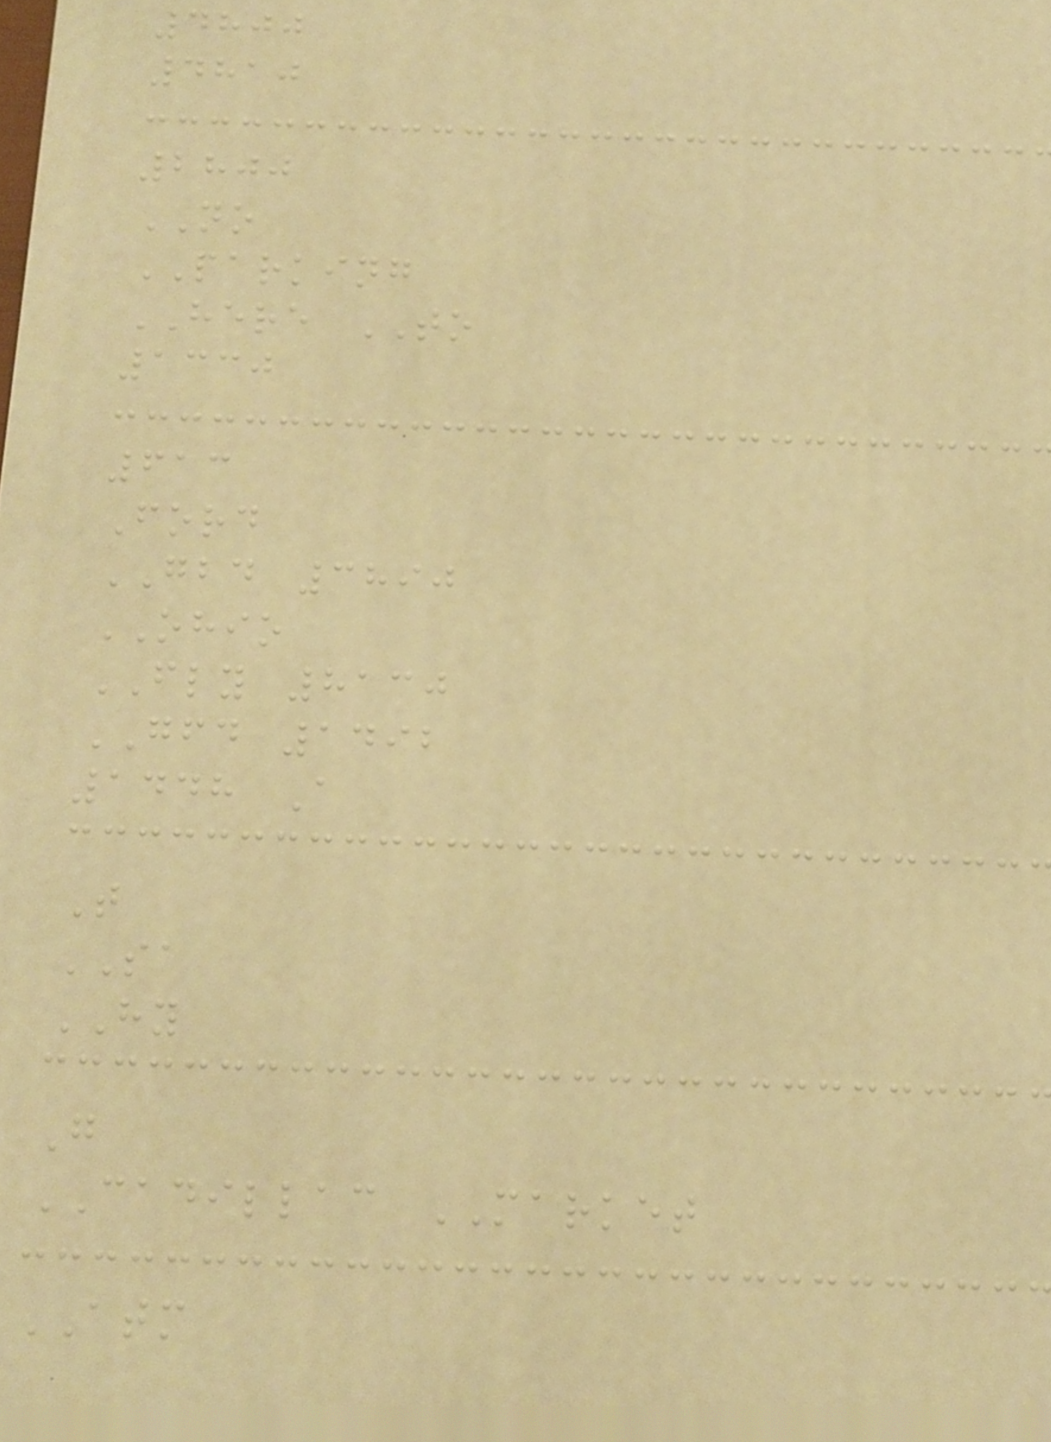4800
4810
2800
NO
PARKING
HERE TO
1330
613
Ford
GBD 3890
OHIO
FLY 8130
GFD 1492
1448 A
T
SA
HY
G
CADILLAC MARKET
ATM
